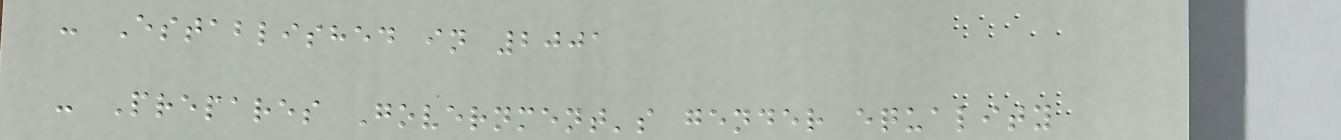- Established in 2001
- Prepares Government's gender equality
